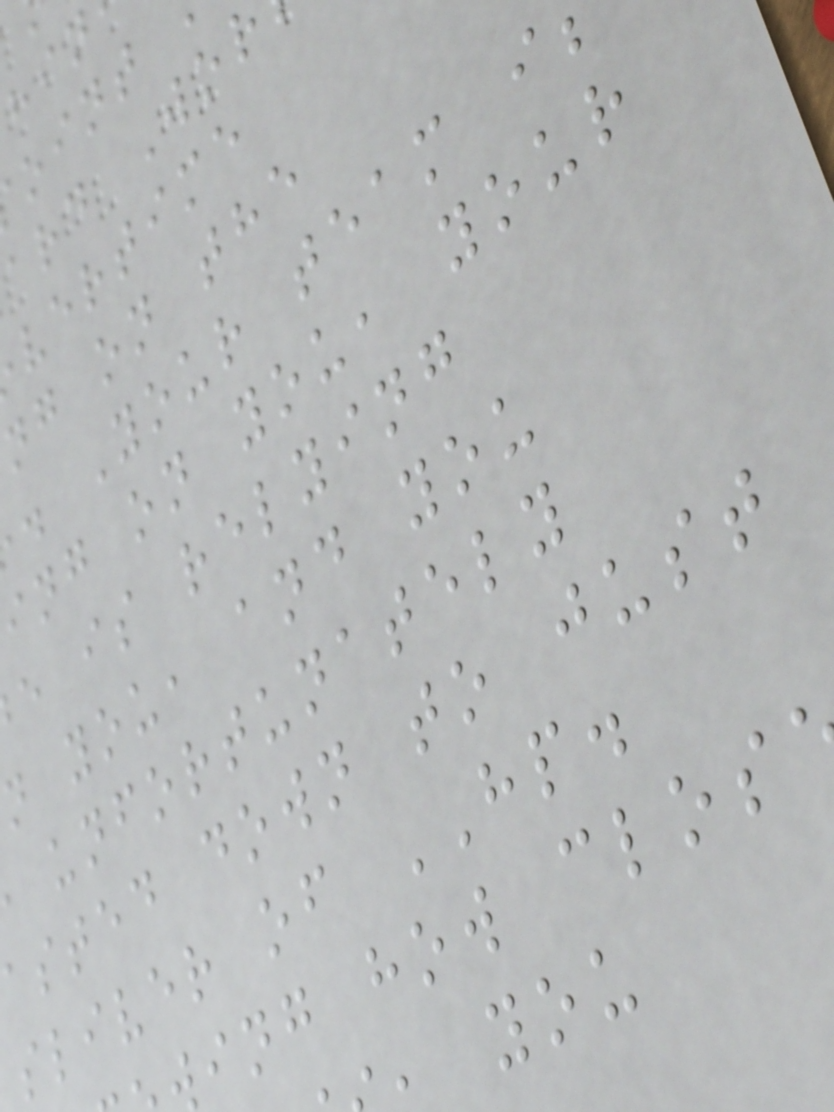oint
ard Wo
vertime
ng on the
. Your team i
ing on you, your
e is relying
n you, and you
unfortunately
asted down to just
sliver of HP.
ing how clos
